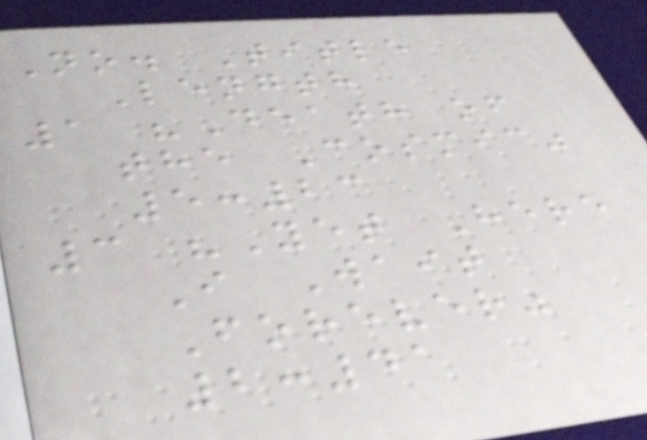No. Title
Length
1 "Death of
the Cosmic"
5:23
3 "Yet Here
I Wait
Forever"
2:41
